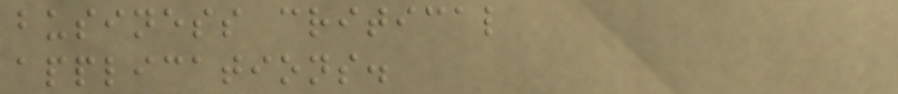business critical
applications.
